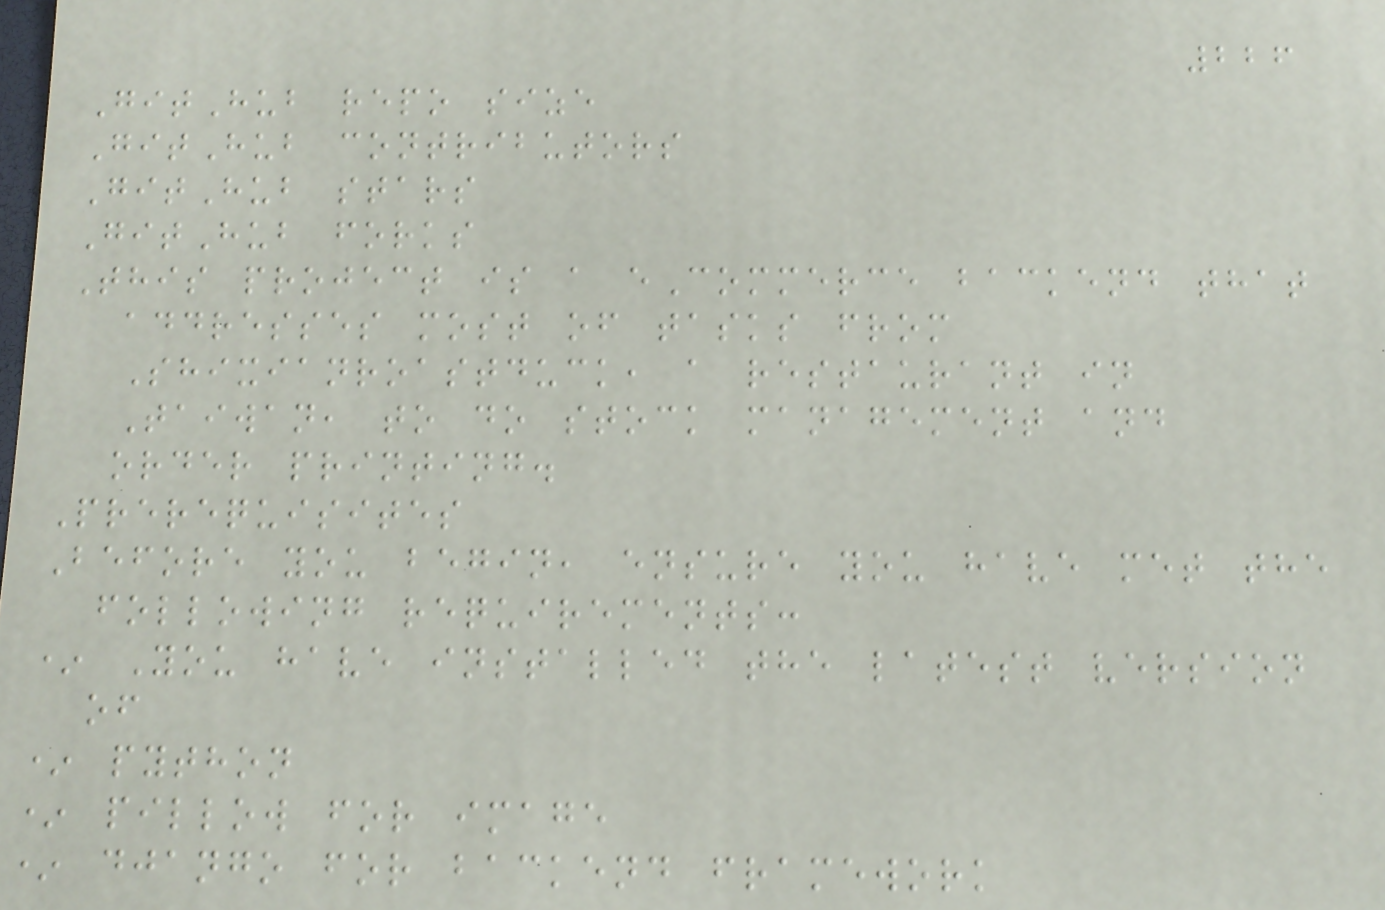226
GitHub repo size
GitHub contributors
GitHub stars
GitHub forks
This project is a eCommerce backend that
addresses most of tasks from
Shixianroastduck, a restaurant in
Taiwan, to do stock management and
order printing.
Prerequisites
Before you begin, ensure you have met the
following requirements:
* You have installed the latest version
of
* python
* pillow for image
* django for backend framework
